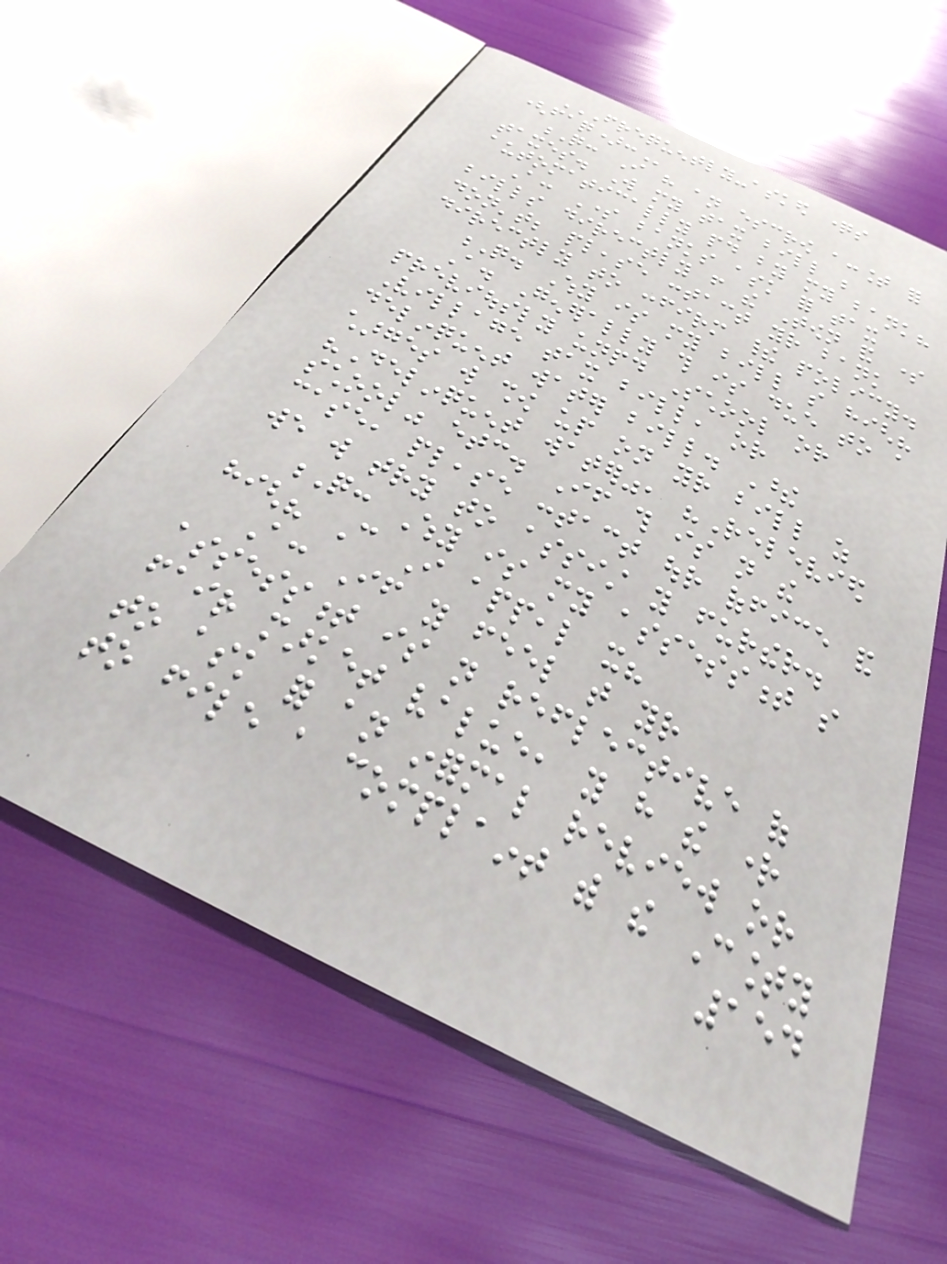FREQUENTLY-ASKED QUESTIONS
(FAQ):
Q: I have an escrow account for
taxes. Will my tax bill be
automatically paid by my bank?
A: Some banks ask for tax
bills directly from the Town and some
don't; please contact your bank
directly to confirm their policy.
Q. Why is my bill so high?
A. Generally this is due to a
previously unpaid School or
Village tax bill, or
delinquent water bill. These
charges will show up on your bill as
"Delinquent water", "Relevied
school" etc. If this is not the
case, please contact our office and
we will try to assist you further.
Q: Why is my assessment so
high? Can I appeal it?
A: If you feel that your
assessment is not reflective of
fair market value, you have the right
to ask for an informal review or
to file a complaint with the County
154
